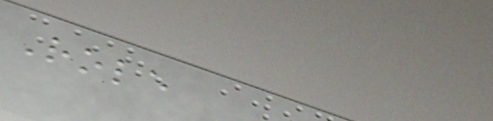Role
